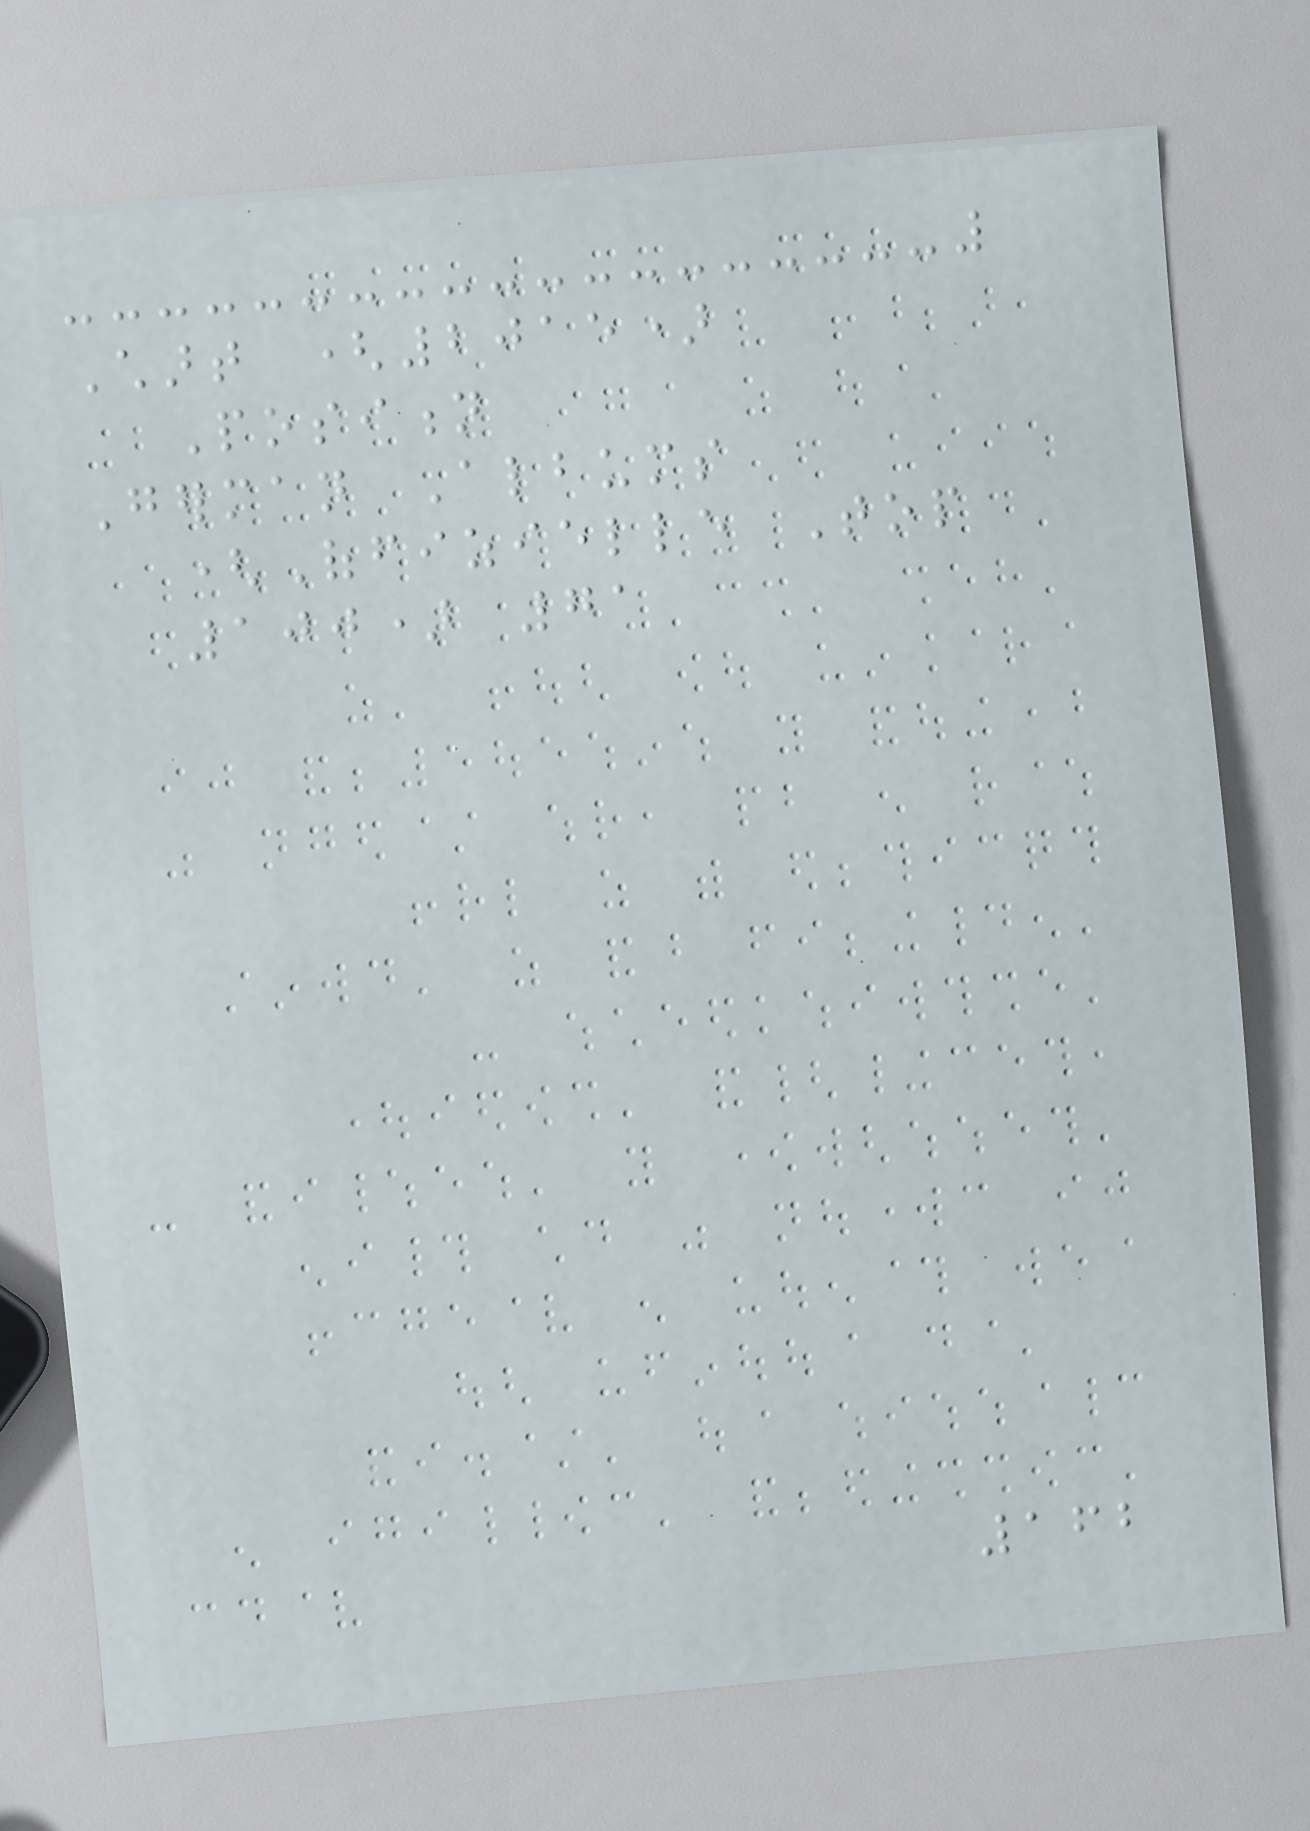Chart (2015)
Position
German Albums
(Offizielle Top
100) 71
162
